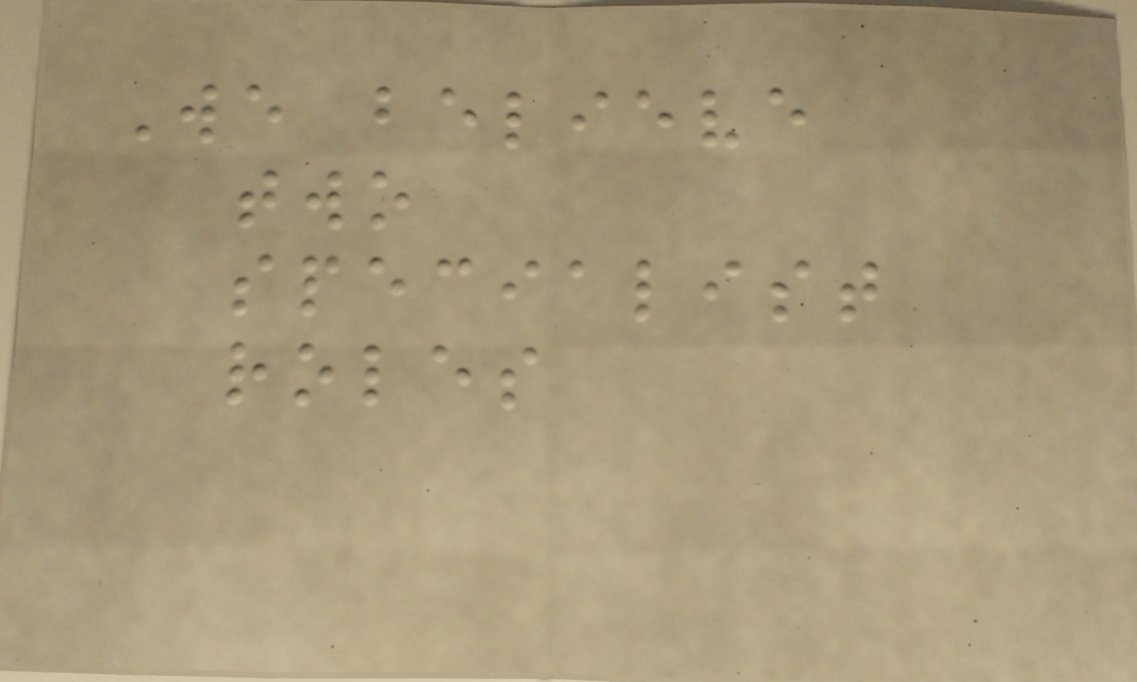We believe
two
specialist
roles
